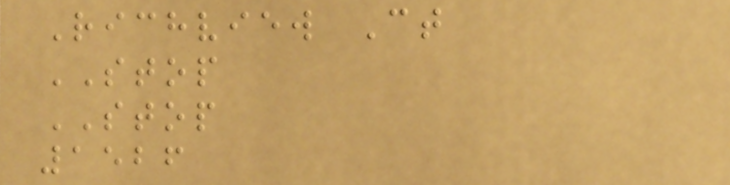Richview Ct
STOP
STOP
1526
